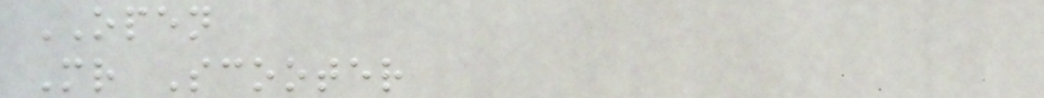OPEN
Mr Scooter
